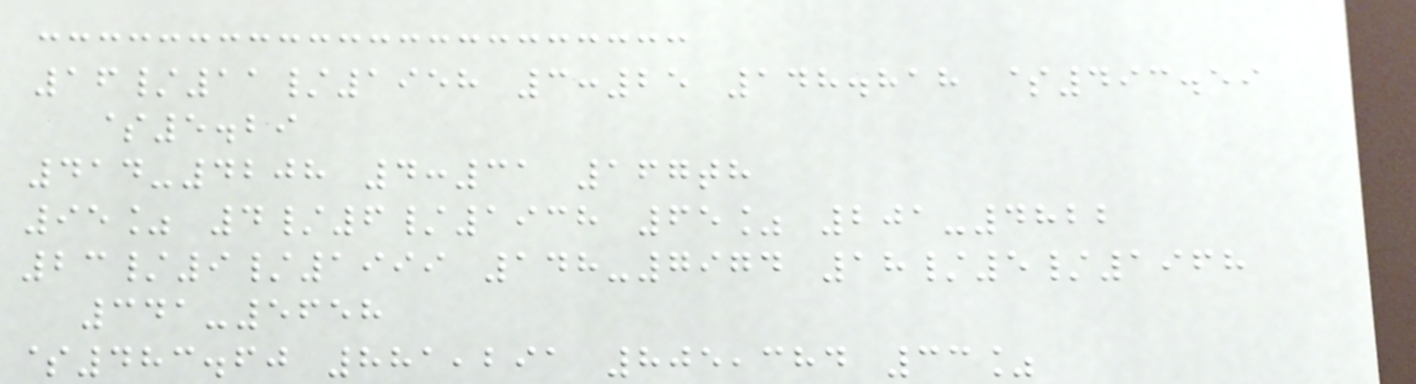16/11/1958 3:25 148.818 $493.59
$5.29
414-4208 4:31 167th
95% 4/6/1938 65% 201-4822
23/9/1999 148-7974 18/5/1968
341-5658
$483.60 881,291 805,384 33%
